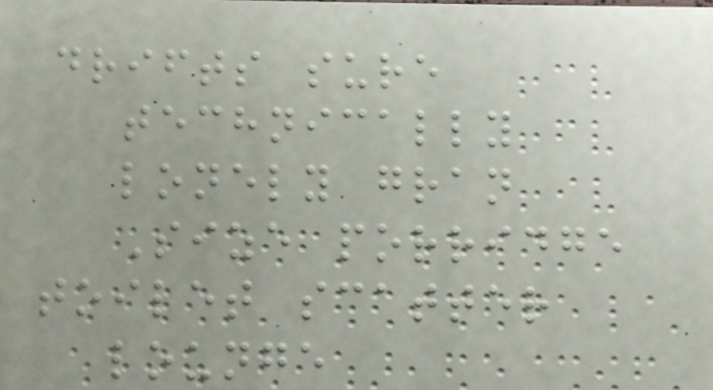drifts sure
technically
lonely gran
Size porridge
toilet scatter
lounge
